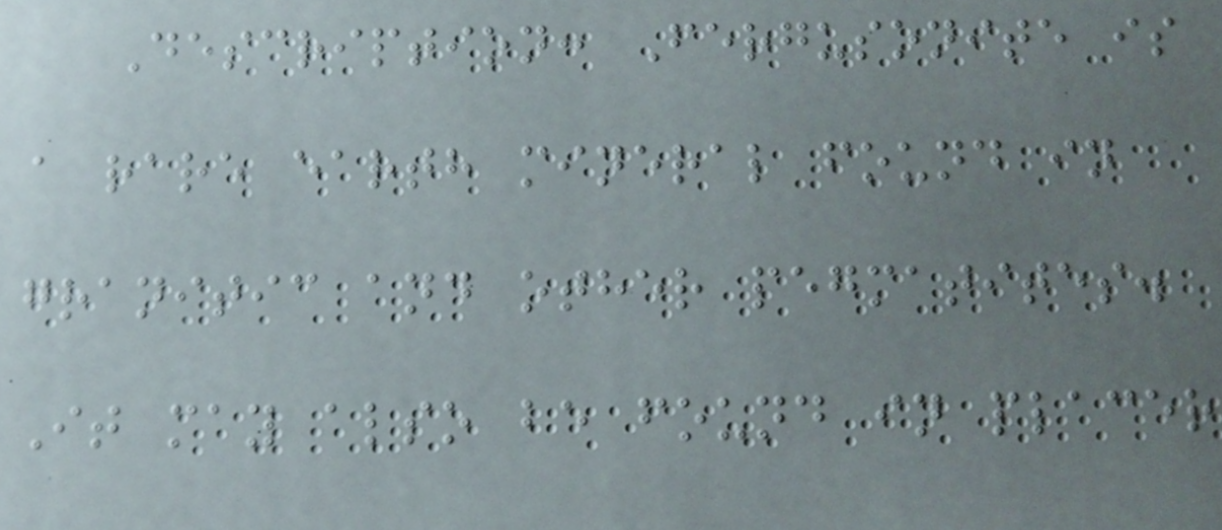Description: Fergusonite is
a rare earth mineral found in
granitic and other pegmatites.
It may also be found in placer
